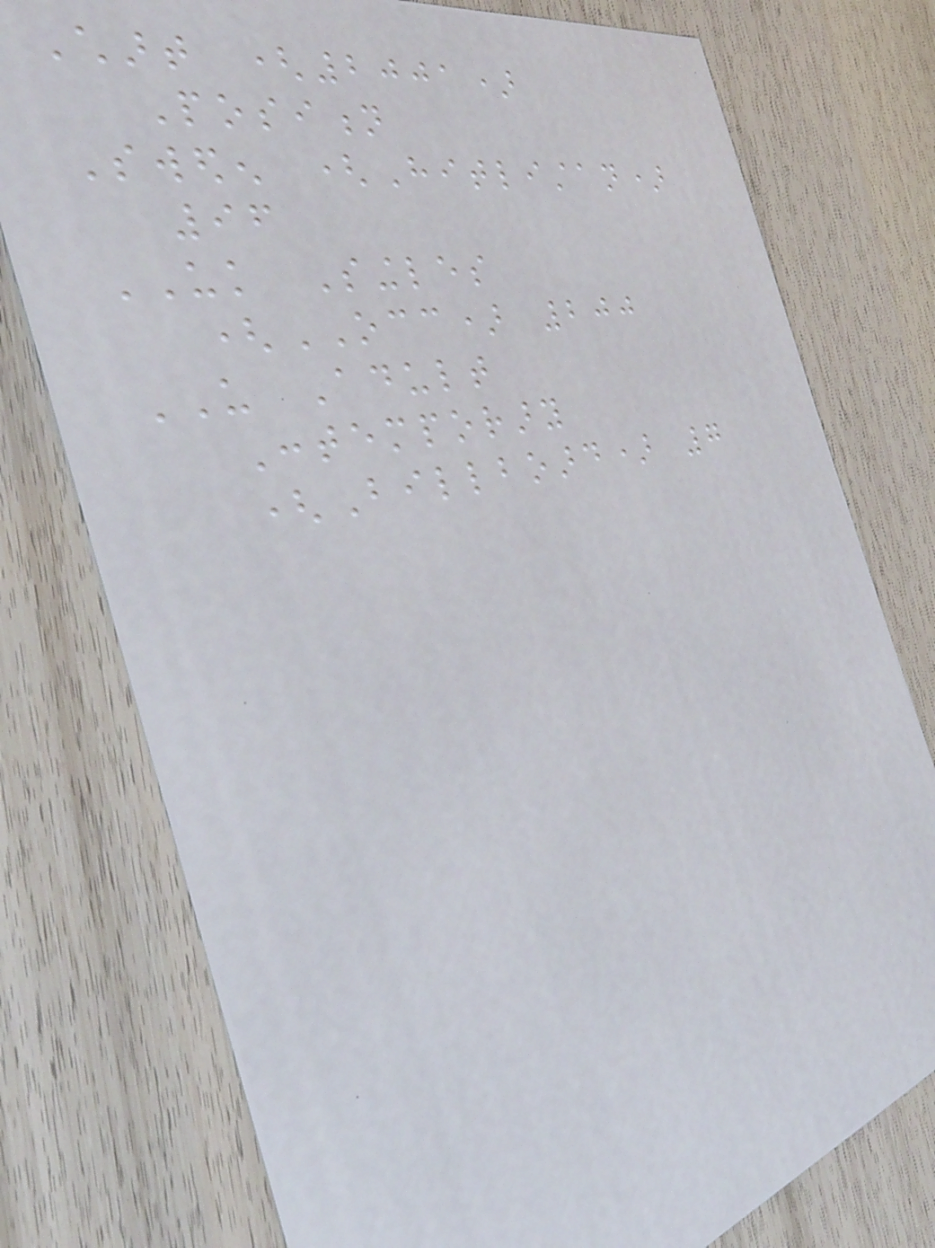Chart (2001)
Position
Sweden (Hitlistan)
96
UK Singles
(OCC) 200
US Adult
Contemporary
(Billboard) 7
